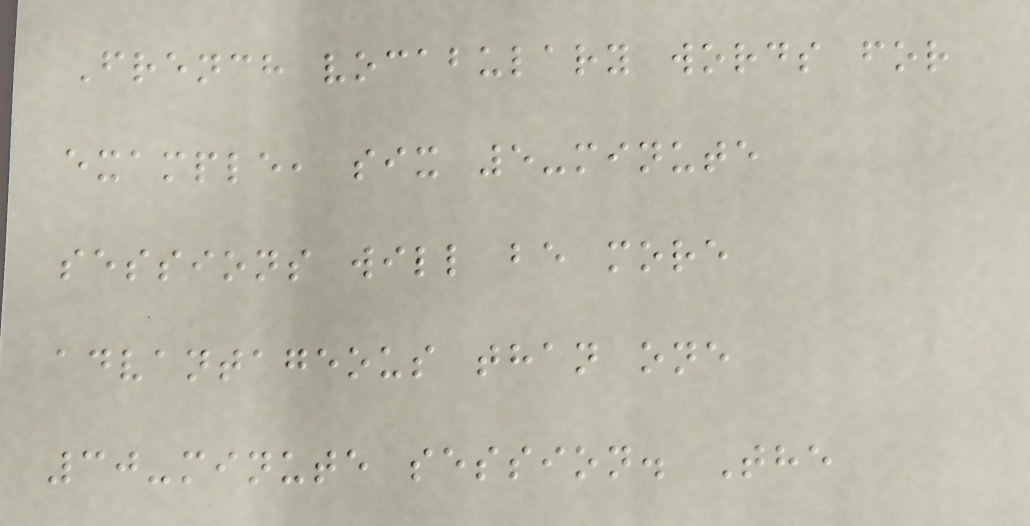French vocabulary words for
example, six 5-minute
sessions will be more
advantageous than one
30-minute session. The
